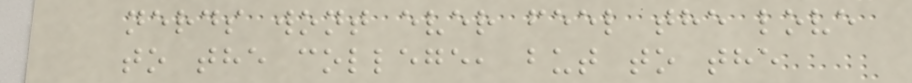nerds wont ever feel the love
to the college, but to the
